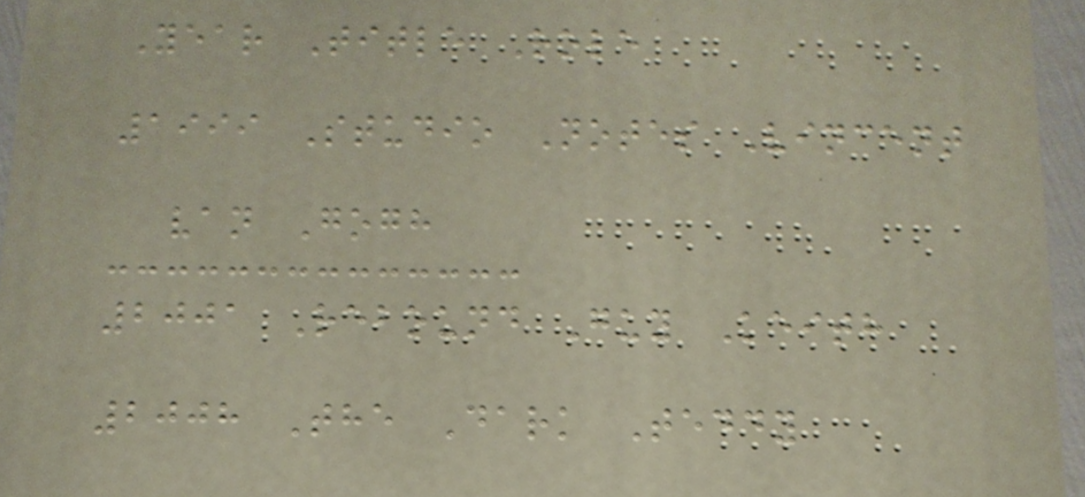Year Title Role
1999 Studio Notes Vincent
van Gogh
2001 Rebound Guy Keith
2008 The Dark Teddy
